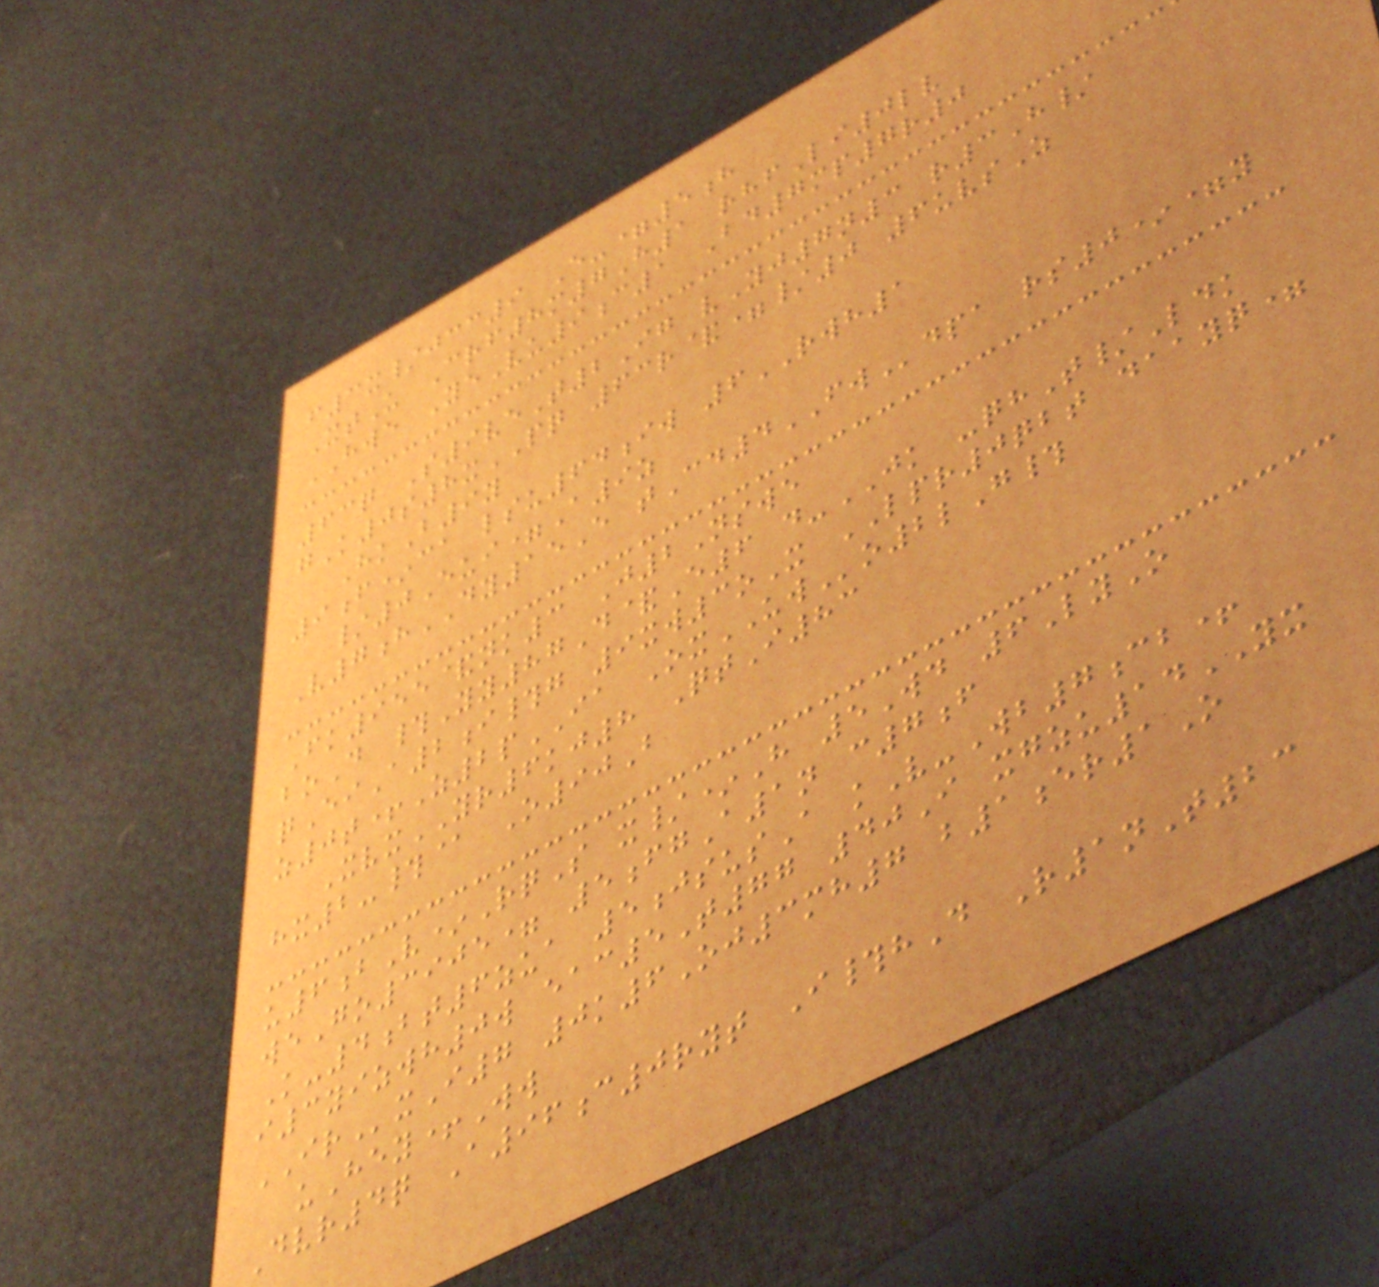f3x/jcc9 E-=5h
XtU Crf8m7H1 rhfLi0lv
HWE YeVu9c1 Bd7mp7r0
63q S9veT2Ig vYj7n3 r3H/
gK0s8xPQ 63r&=/0 6uvsZ
HkB9y
9f*ca lsu64iw 6RWH1
/0Eui=A9z
V7hDY15E tCd4FWdpa rs0*=y
Fk955&nk3 J2Nswe
boD #Yy87D&E6 d-JK -qhT/Ldk
qEiA2i#g 9xw3oX LPR0qbt daayq=
z0t+Z2pIA OxUWo2lG#
XvxYR6kj8 QtI83
hx2-#@ O90B
u6bV*RqS x/*H 5Wd 6LyO
weGo3905= 5fgA1n c7f
K-4bt6zua 5jsusA kV-Wb7cb+
i3yizwh0w eac5T77 40I xgzu14YX
IRxI7 0k6Oj3mh7 b1er1O
uHey+Ww
Dvr4q A96c0ryt I#hD R1nT23
